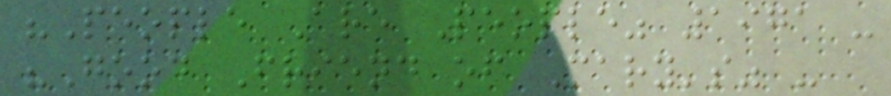"People Are People" 1971 -
"Good Friend of Mary's" -
